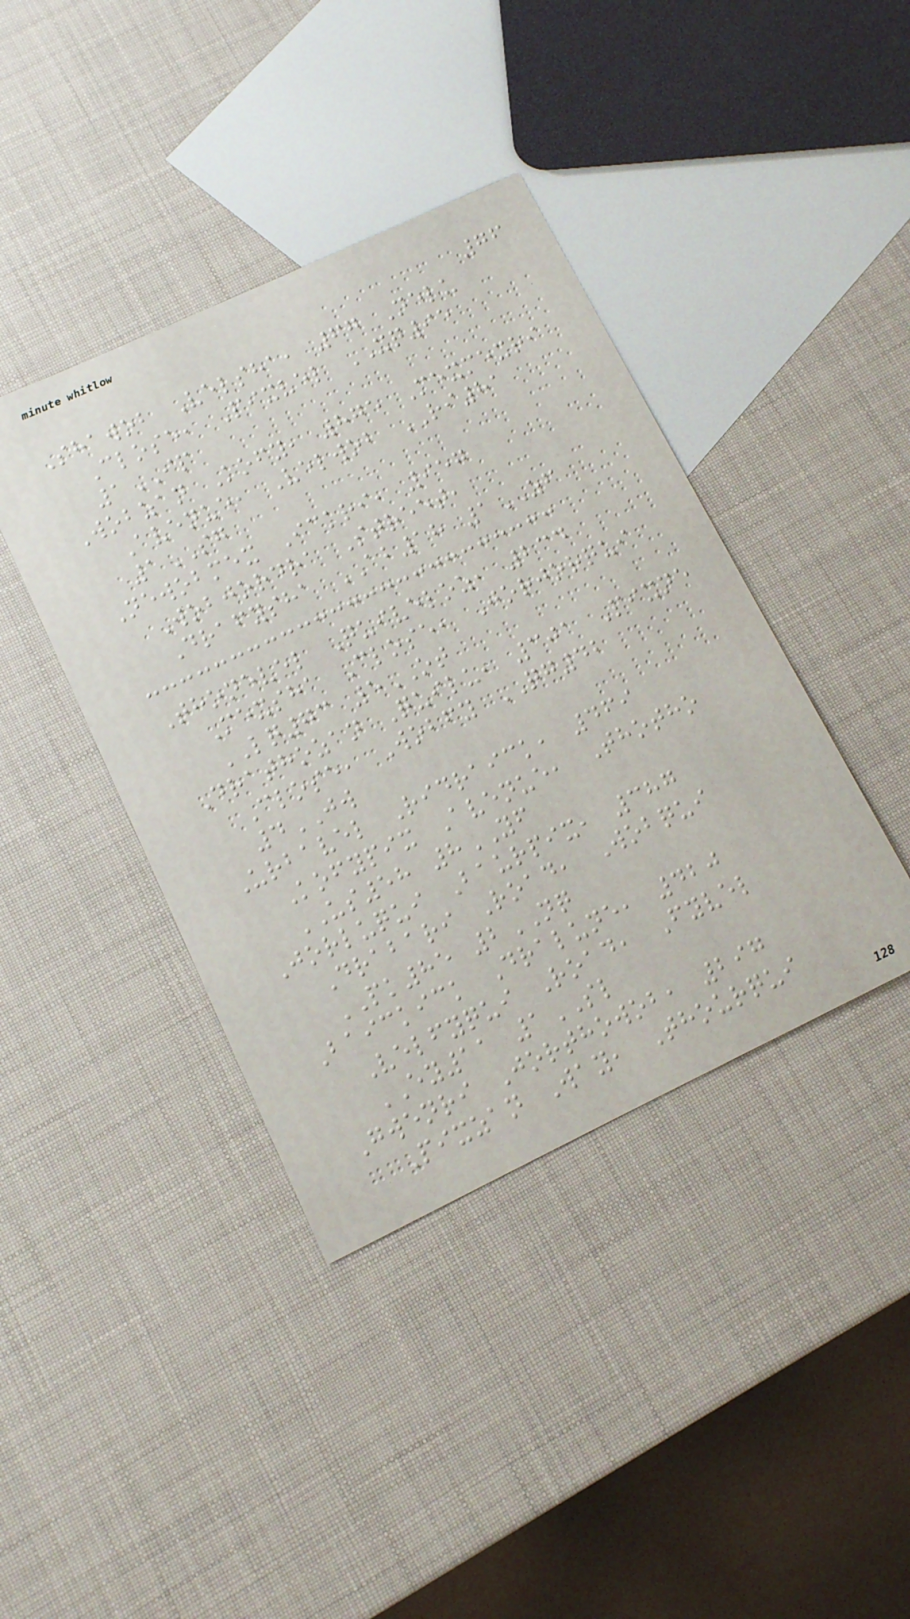76
Shawob Velsha, 67 Nelu
Close, Pixvel XQ95
1IP
Wobzan Kofy, 875 Mexmexri
Avenue, Velwob RI81
1SG
Newobmex Ickri, 957
Wobjordra Street,
Drafysha AB18 1ZF
Thonevel Quiveloz, 234
Mexsha Close, Jorjorqui
LQ73 5OT
Drathozan Quilu, 301 Pixne
Close, Wobfy QG42
4JW
Urbavel Ridraick, 469
Kofypix Avenue, Thotho
US58 8YF
Jorluqui Baurpix, 387
Drabari Road, Wobqui
PK85 2NQ
Baickick Dralune, 420
Velfyqui Road, Fyvel
EY11 1SL
Gwenri Jorthowob, 297
Pixzan Way, Thourqui
